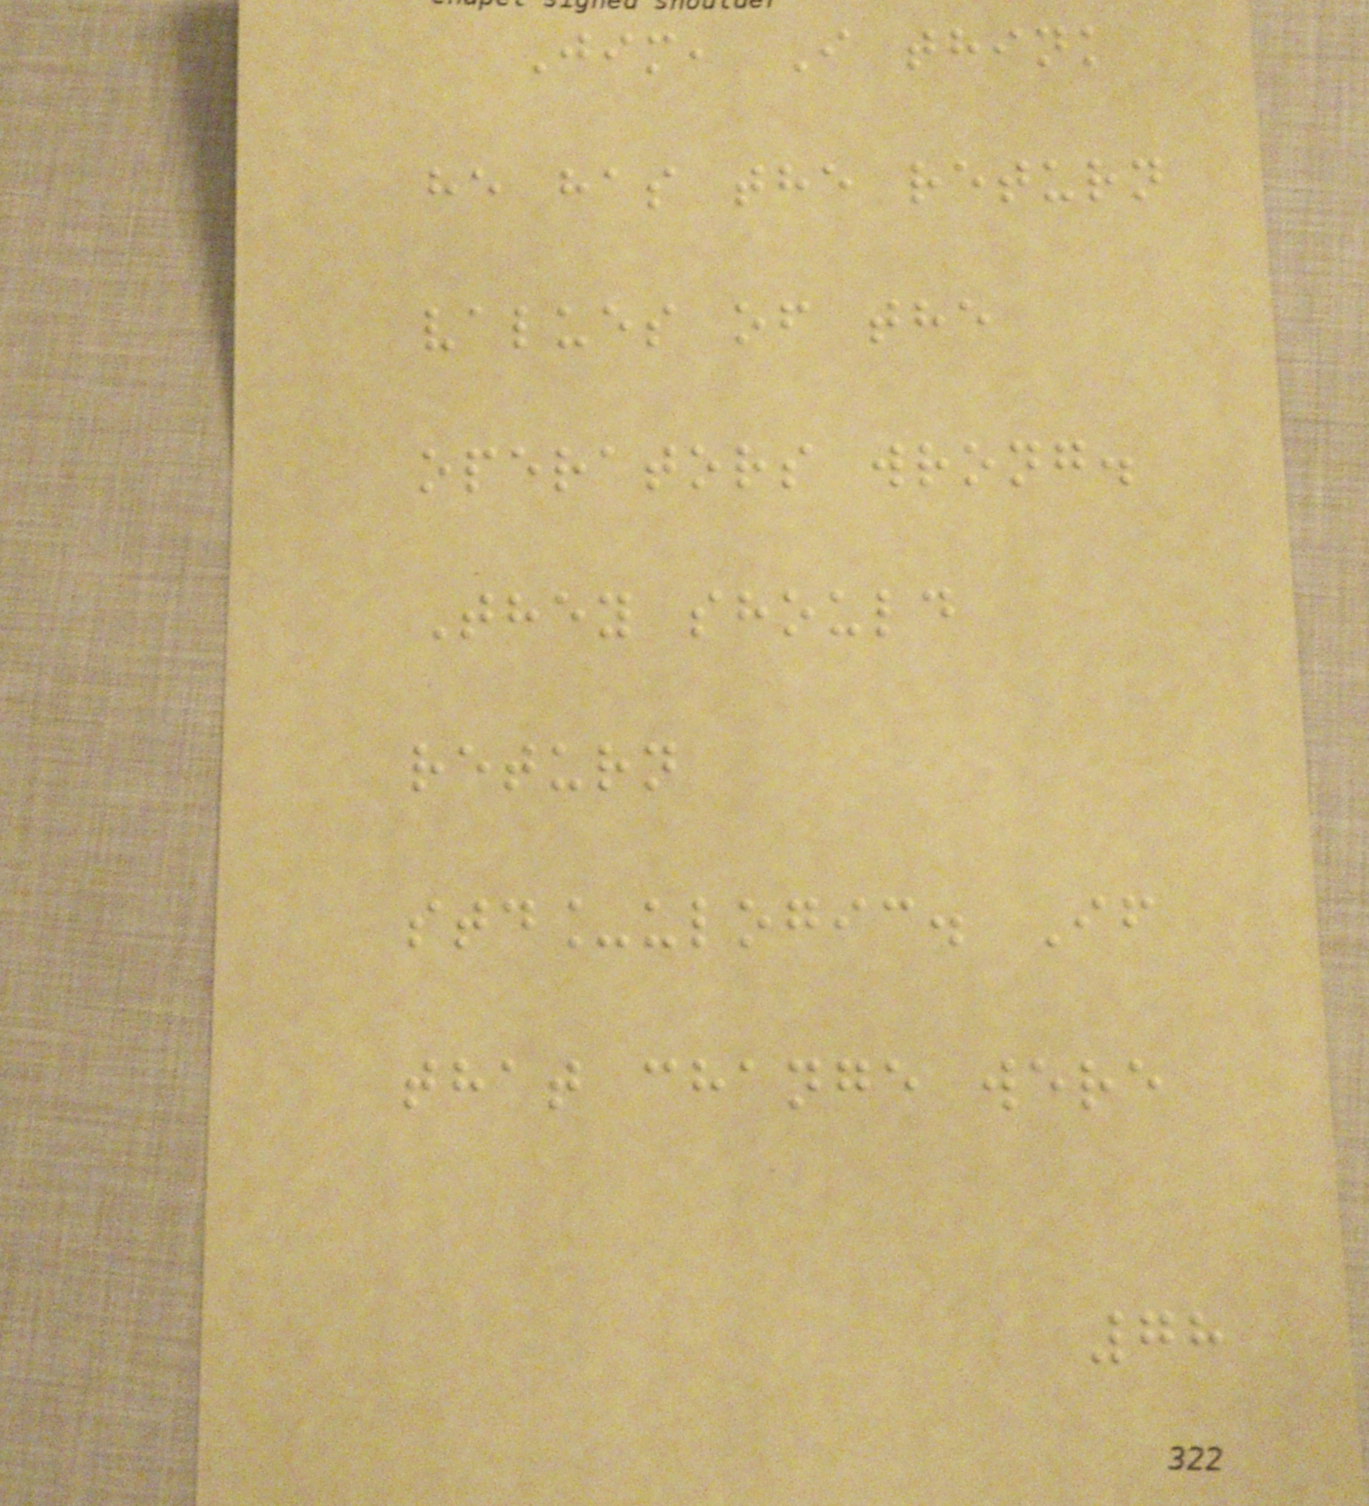Jim, I think
he has the return
values of the
operators wrong.
They should
return
std_ulogic. If
that change were
78
